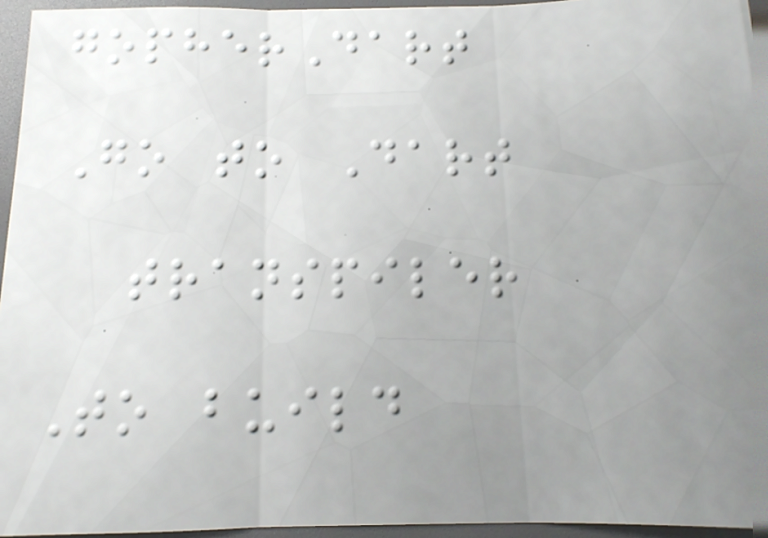gopherDart
Go to Dart
transpiler
To build
